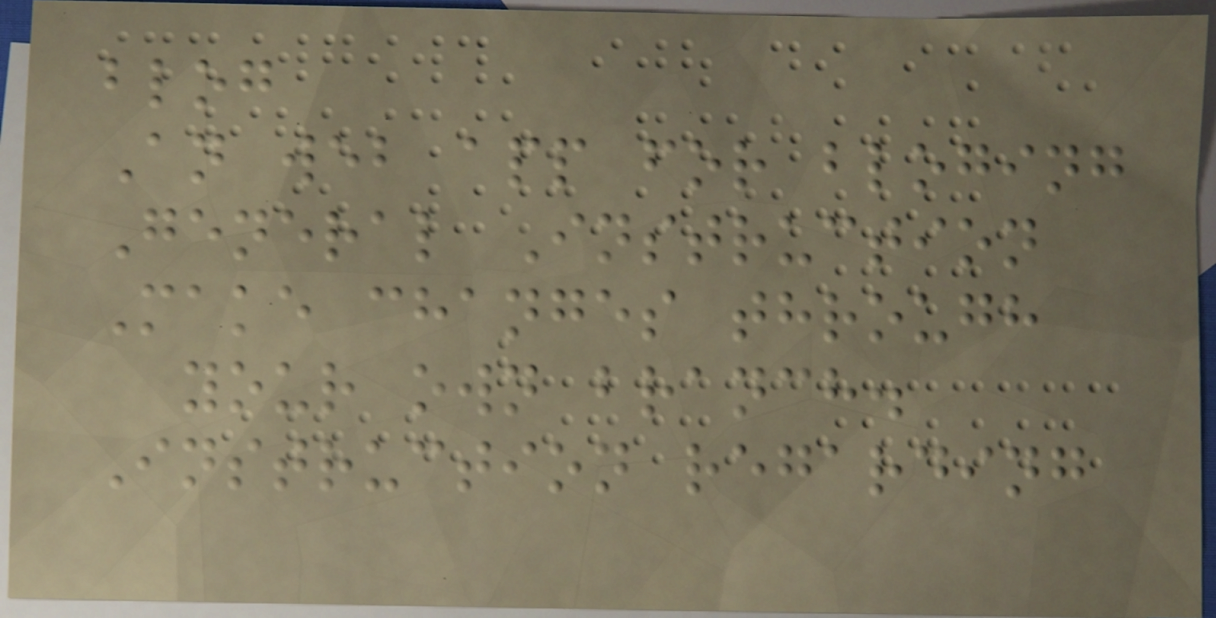blog
An web app for bloging
General Instruction
Make changes through
your own branch.
Instruction regarding
